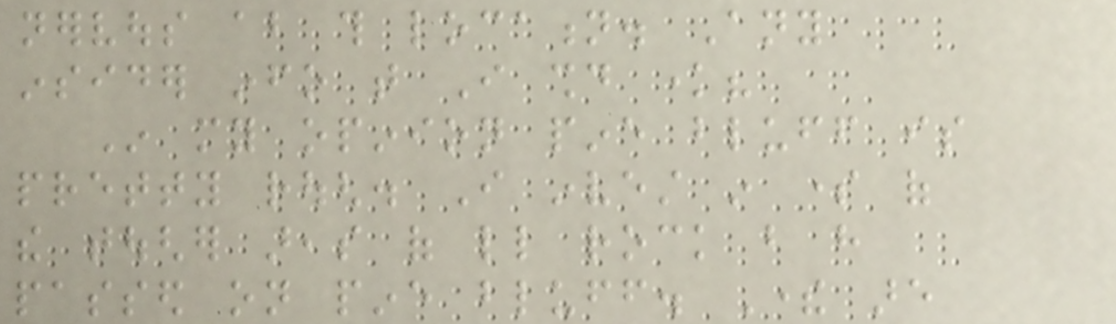nervous about this location. Any
insider info that I should know?
In my opinion pine bluff is
pretty rough. I invest in some of
the tougher areas of little rock but have
passed on pine bluff. There are
